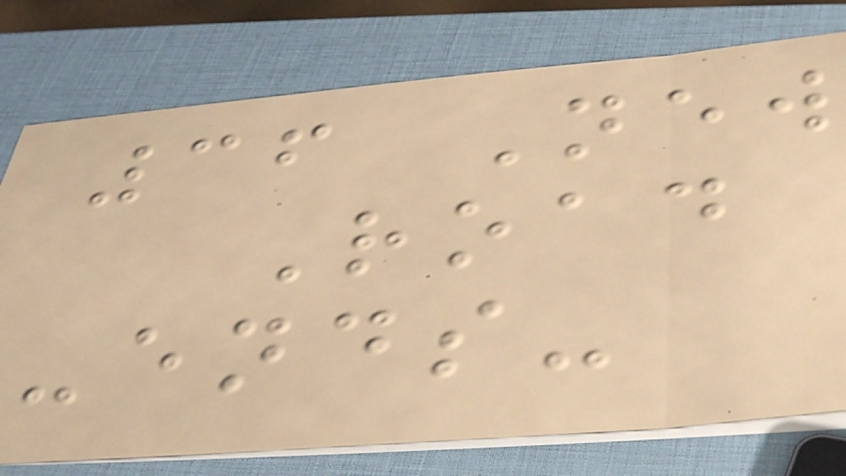36 New
Road
-ends-
